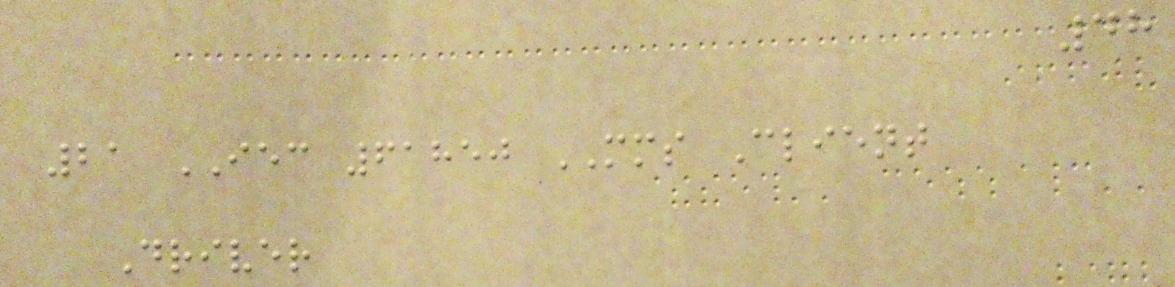48
21 IEC 61850 MMS Client
Driver
